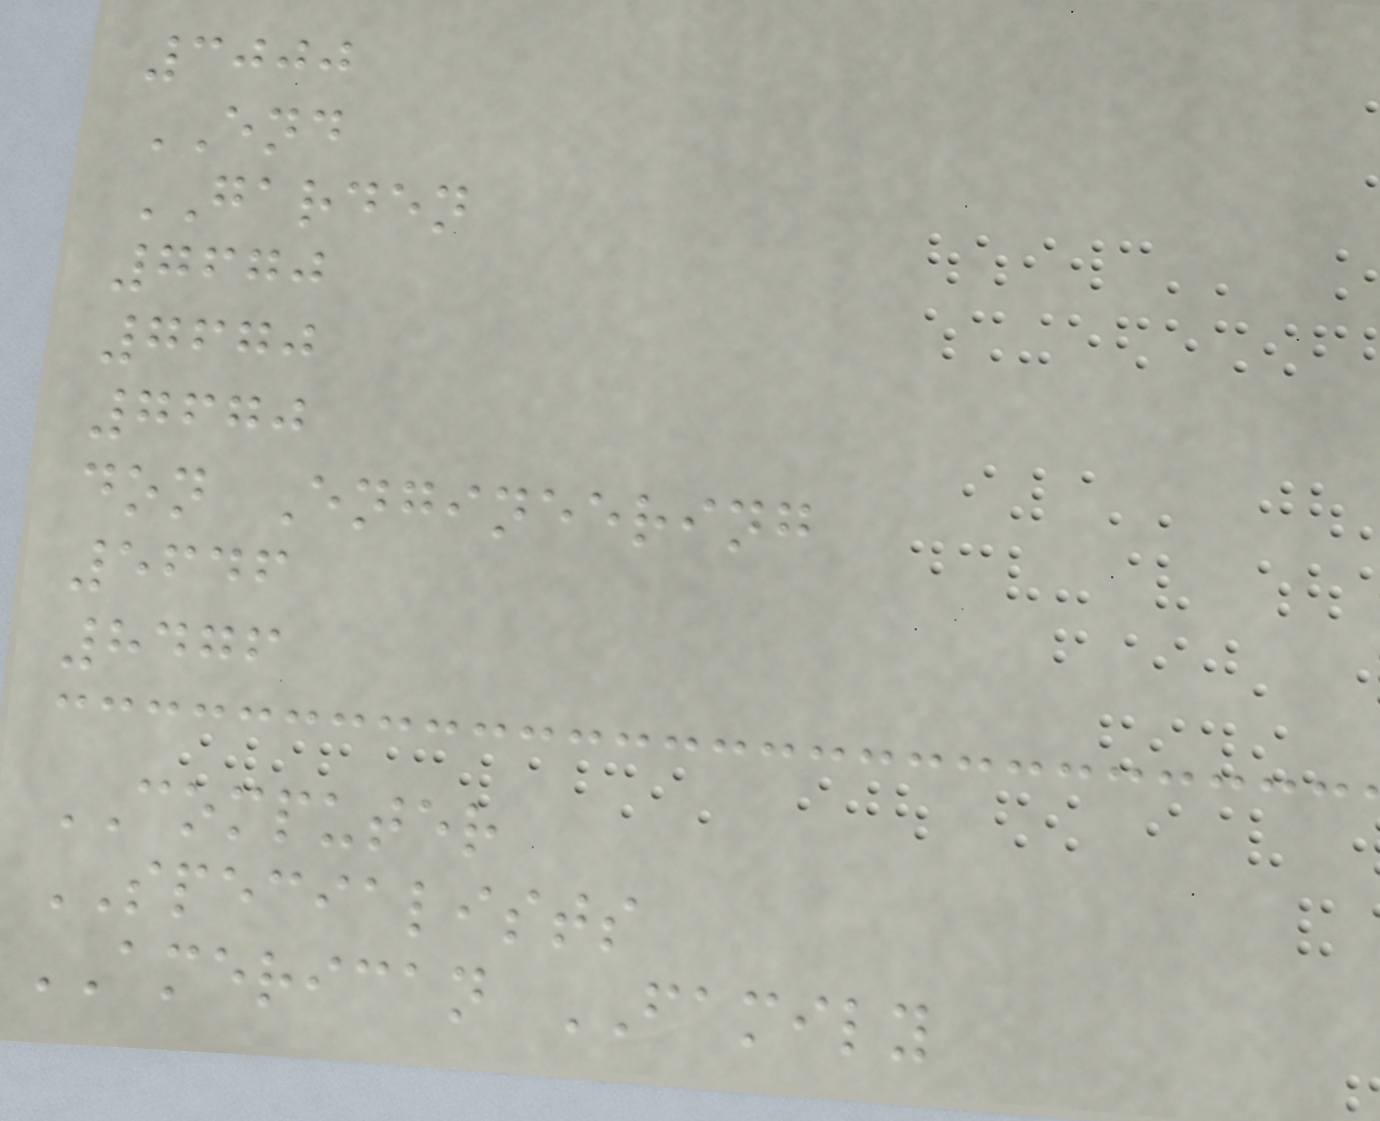3000
END
GARDEN
7670
7670
7670
don Engineering
5646
8476
COMPUTER
SPECIALISTS
AMERICAN FAMILY
